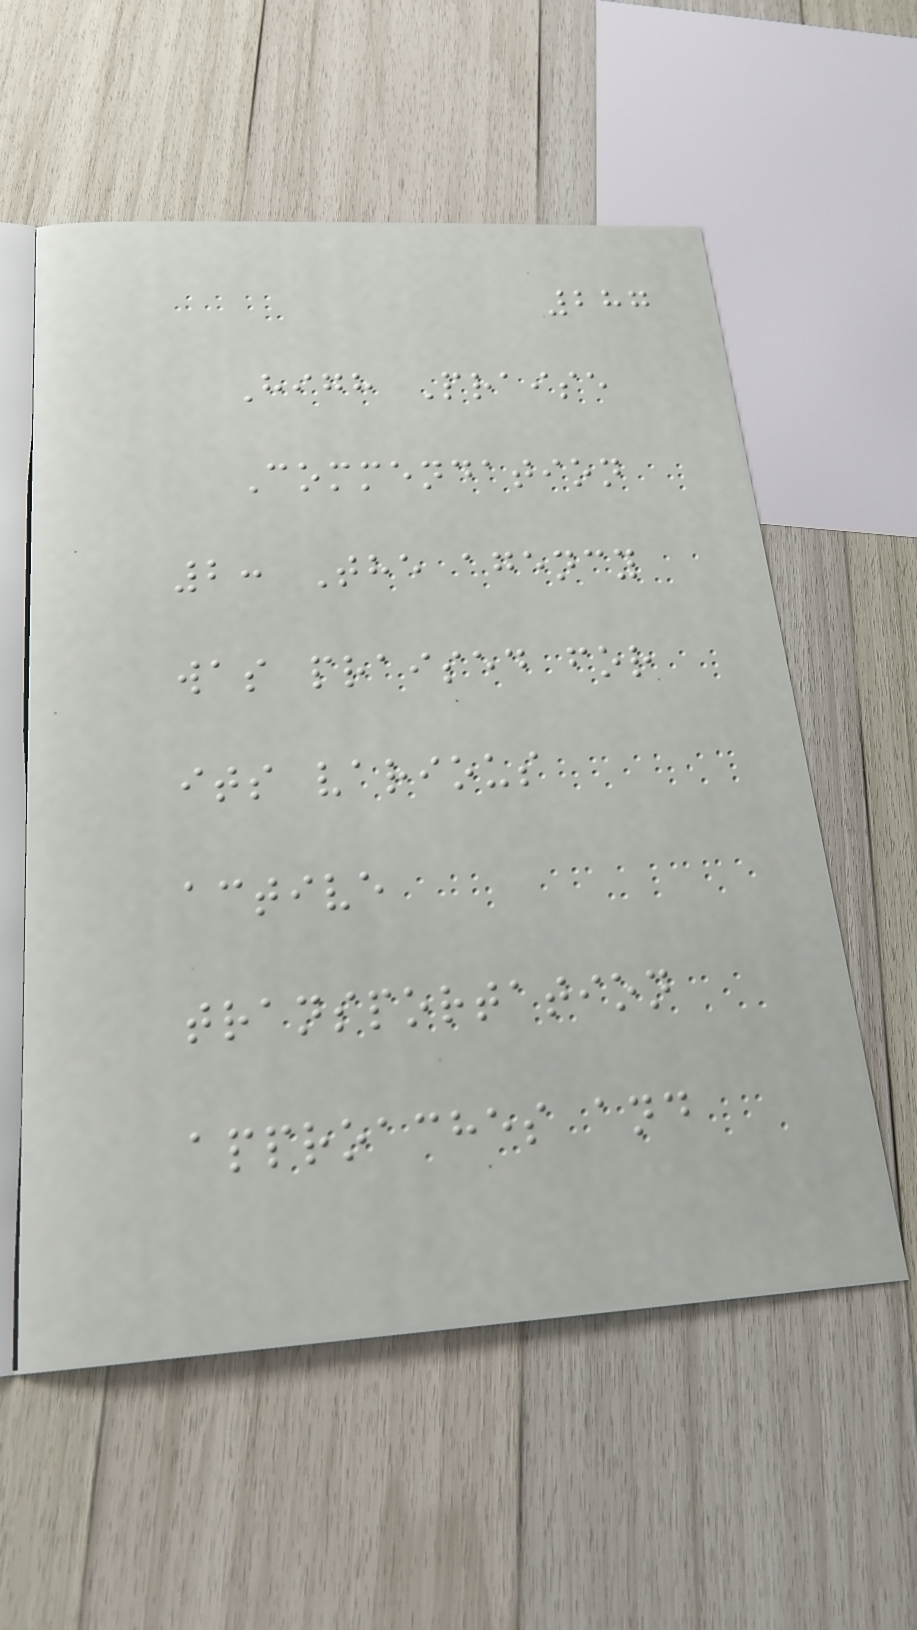287
High Praise
Commendation
2: The agency
was praised for
its various
active
transportation
approaches and
